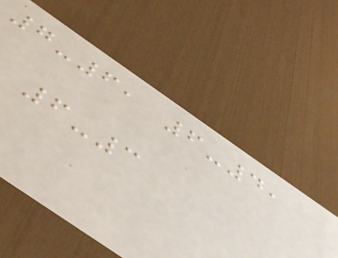7-6, 6-4,
6-3
